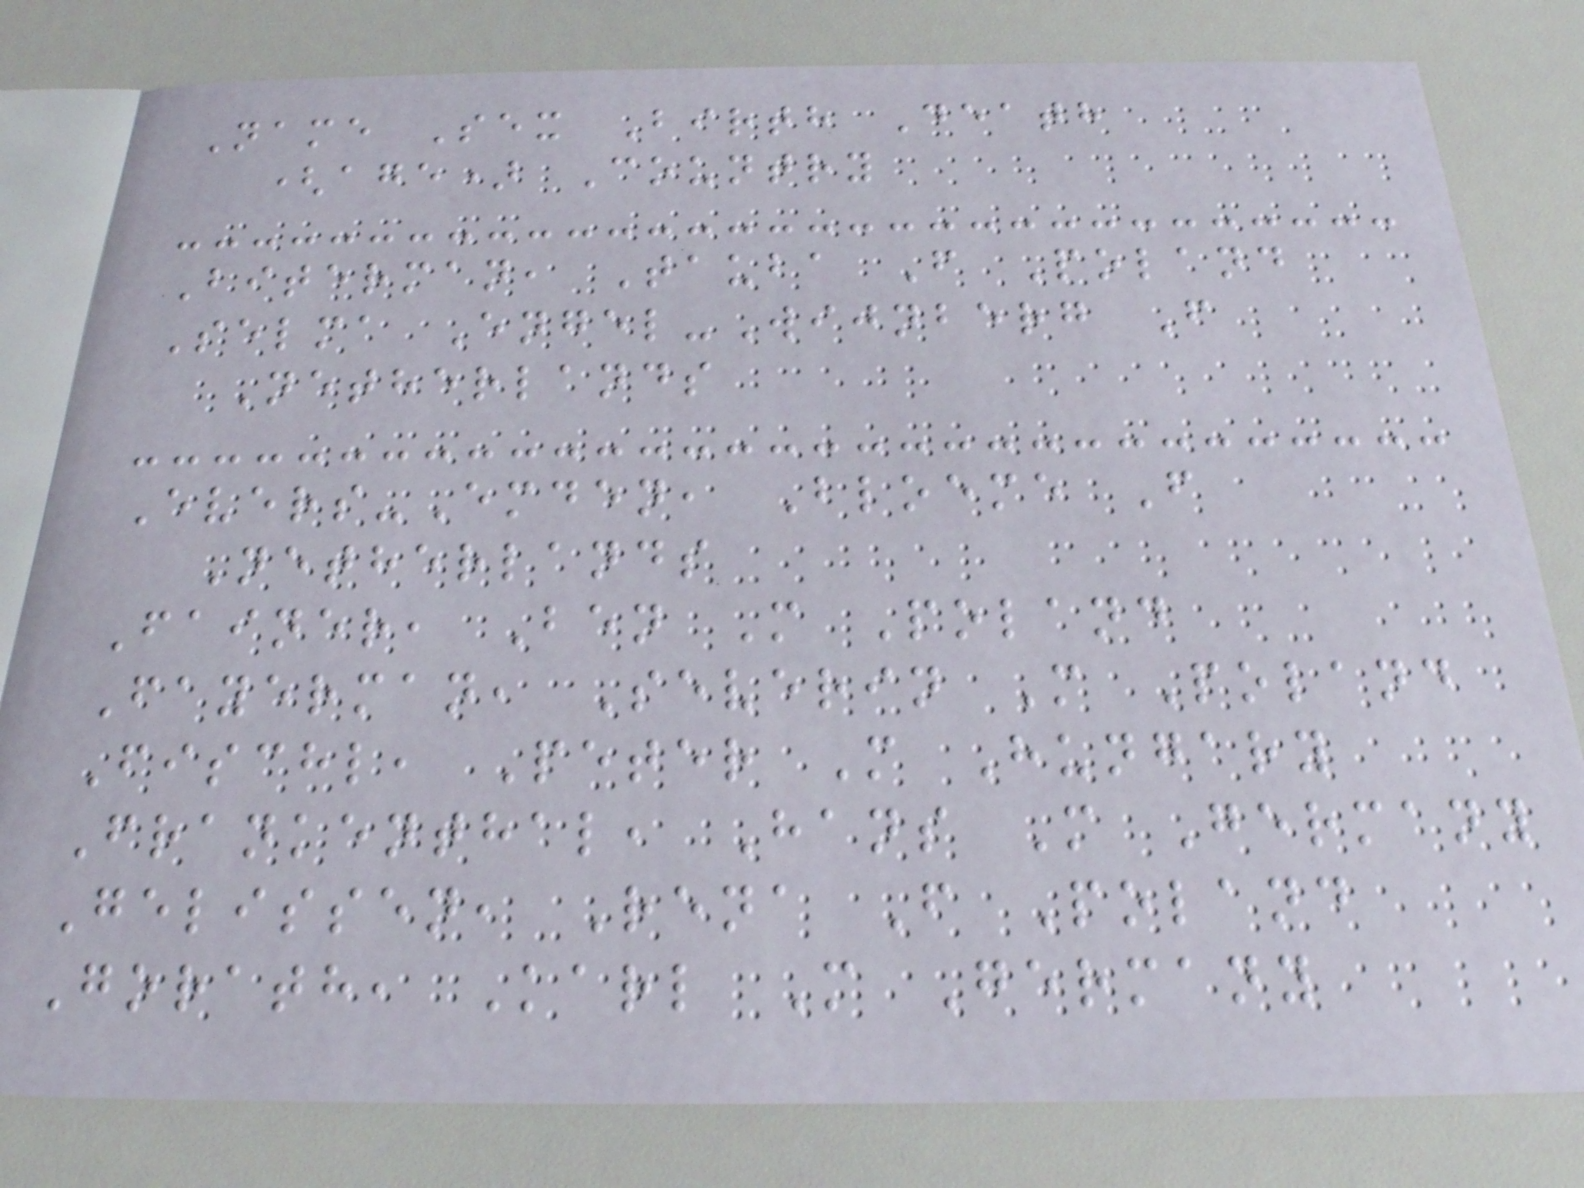Name Sex Birth Death
(age) Country
Biterman, Tauba F Poland
Selma Engel-Wijnberg F
Netherlands
Evers-Emden, Bloeme F
Netherlands
Fainer, Ben M Poland
Fayerman, Severin M Poland
Fischl, Peter M Hungary
Frankenthal, Hans M Germany
Gelissen, Rena F Poland
Gorath, Karl M Germany
